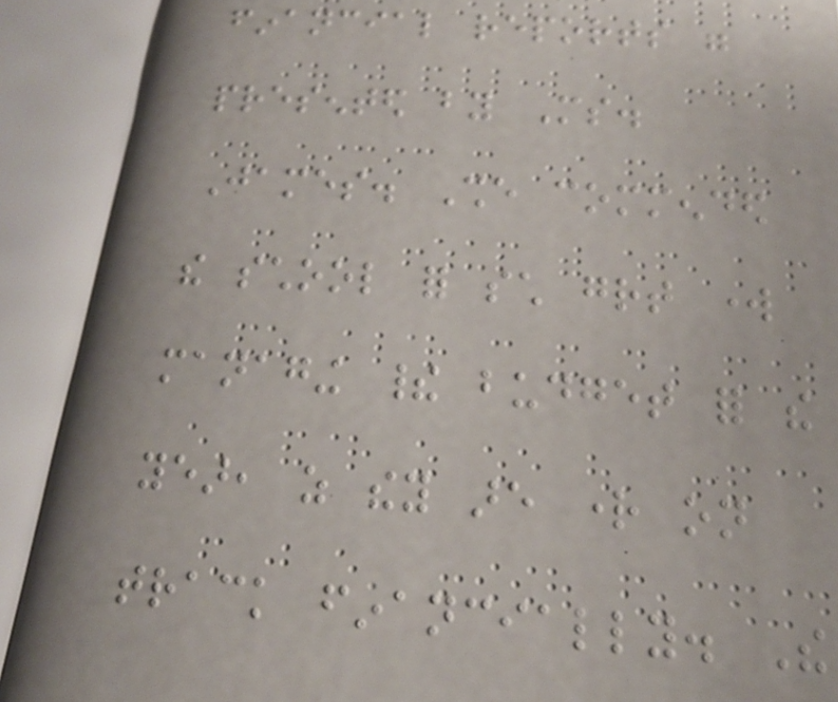financial reports were
presented by Ms.
James. She commended
the school for such great work
managing their budget for the
year, as they are right on
track financially. The
